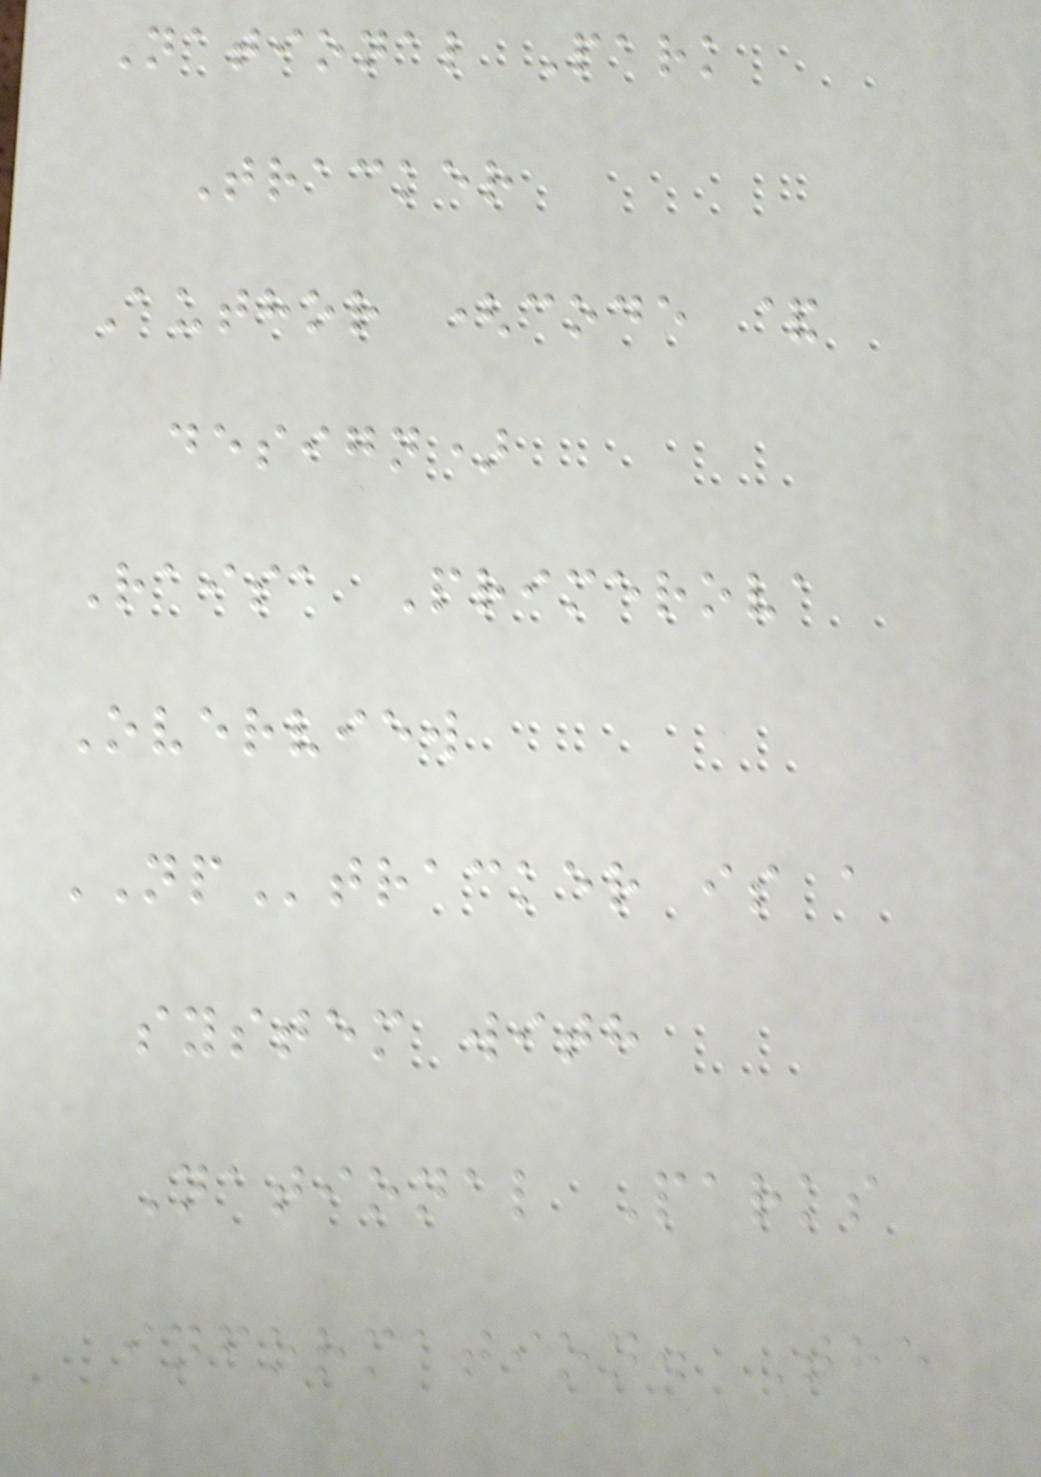National Park
Tracker
Author (code &
design)
Raisa Primerova
Overview
NPtracker is a
system with
National Parks
information. The
